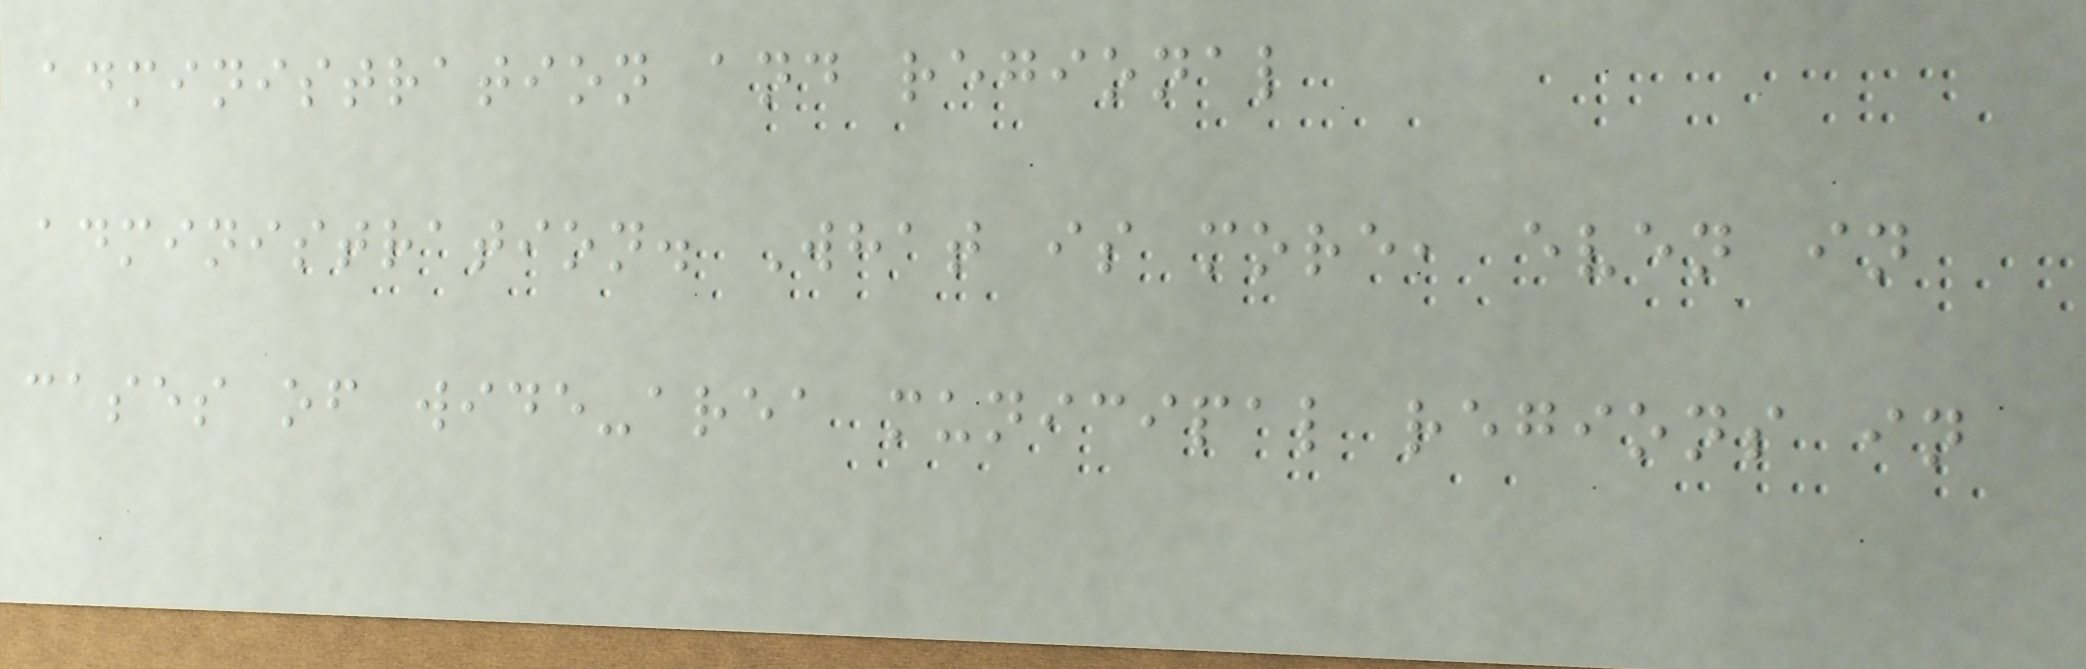administration and regional
administration. What is more, even in
cases of wide-area municipal regions in
